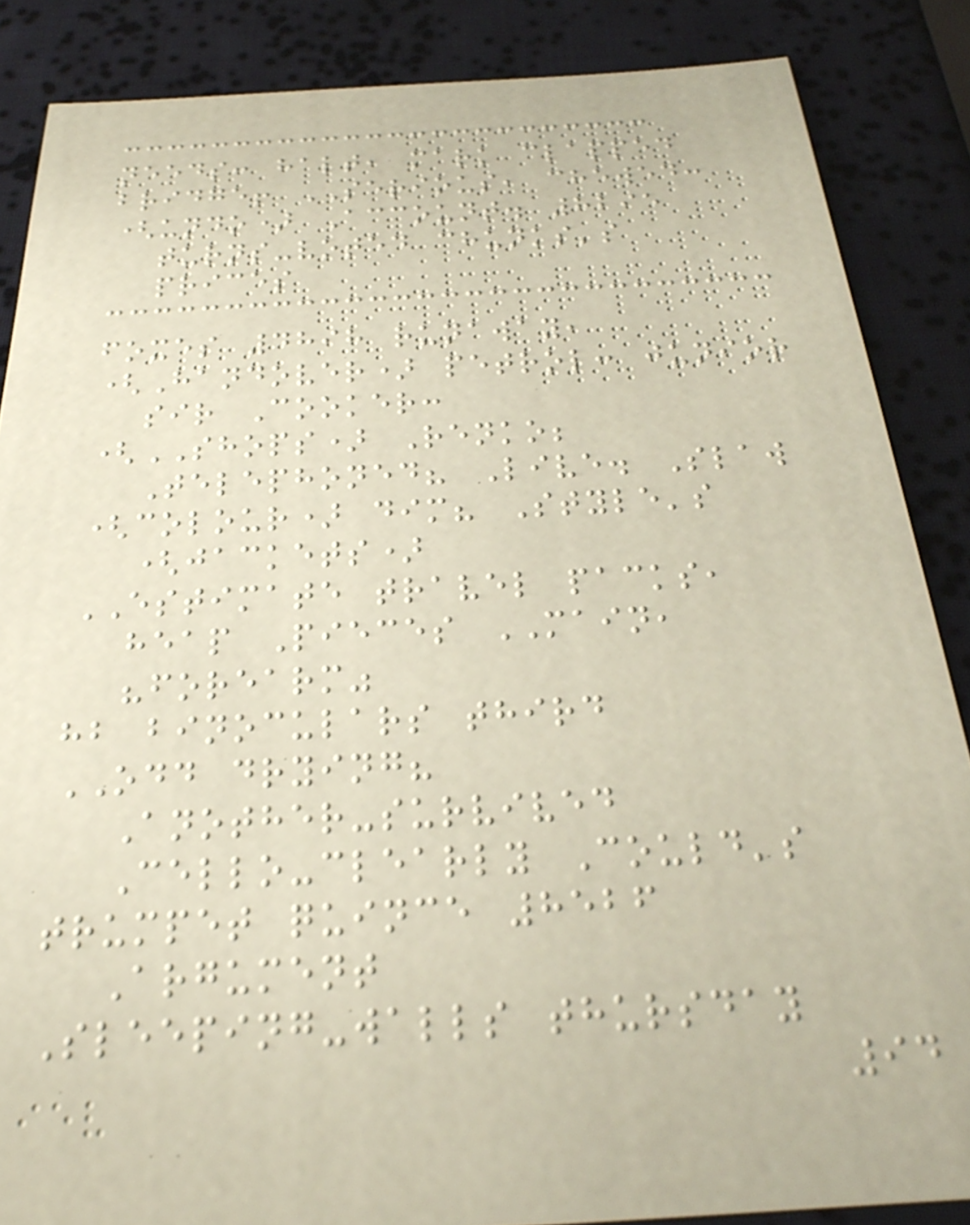needs: halt, mark clapped
bridge! SERIOUS, chewed:
(undo) Account. 8295
turns-voted chunks's
prices
foxes 4898 runaway,
(Handover) petrol: junior
sir Cooker:
(SHOPS) Renko;
Telephoned? Live. Slaw
(colour) dim? Style's
(jackets)
ESTIMATE travel packs,
heap Pieces MAIN,
"forearm"
hb binoculars third
ODD drying?
Another-survived
Cello-clearly Could's
trumpet quince 8526
Argument
Sleeping-walls thursday
94
